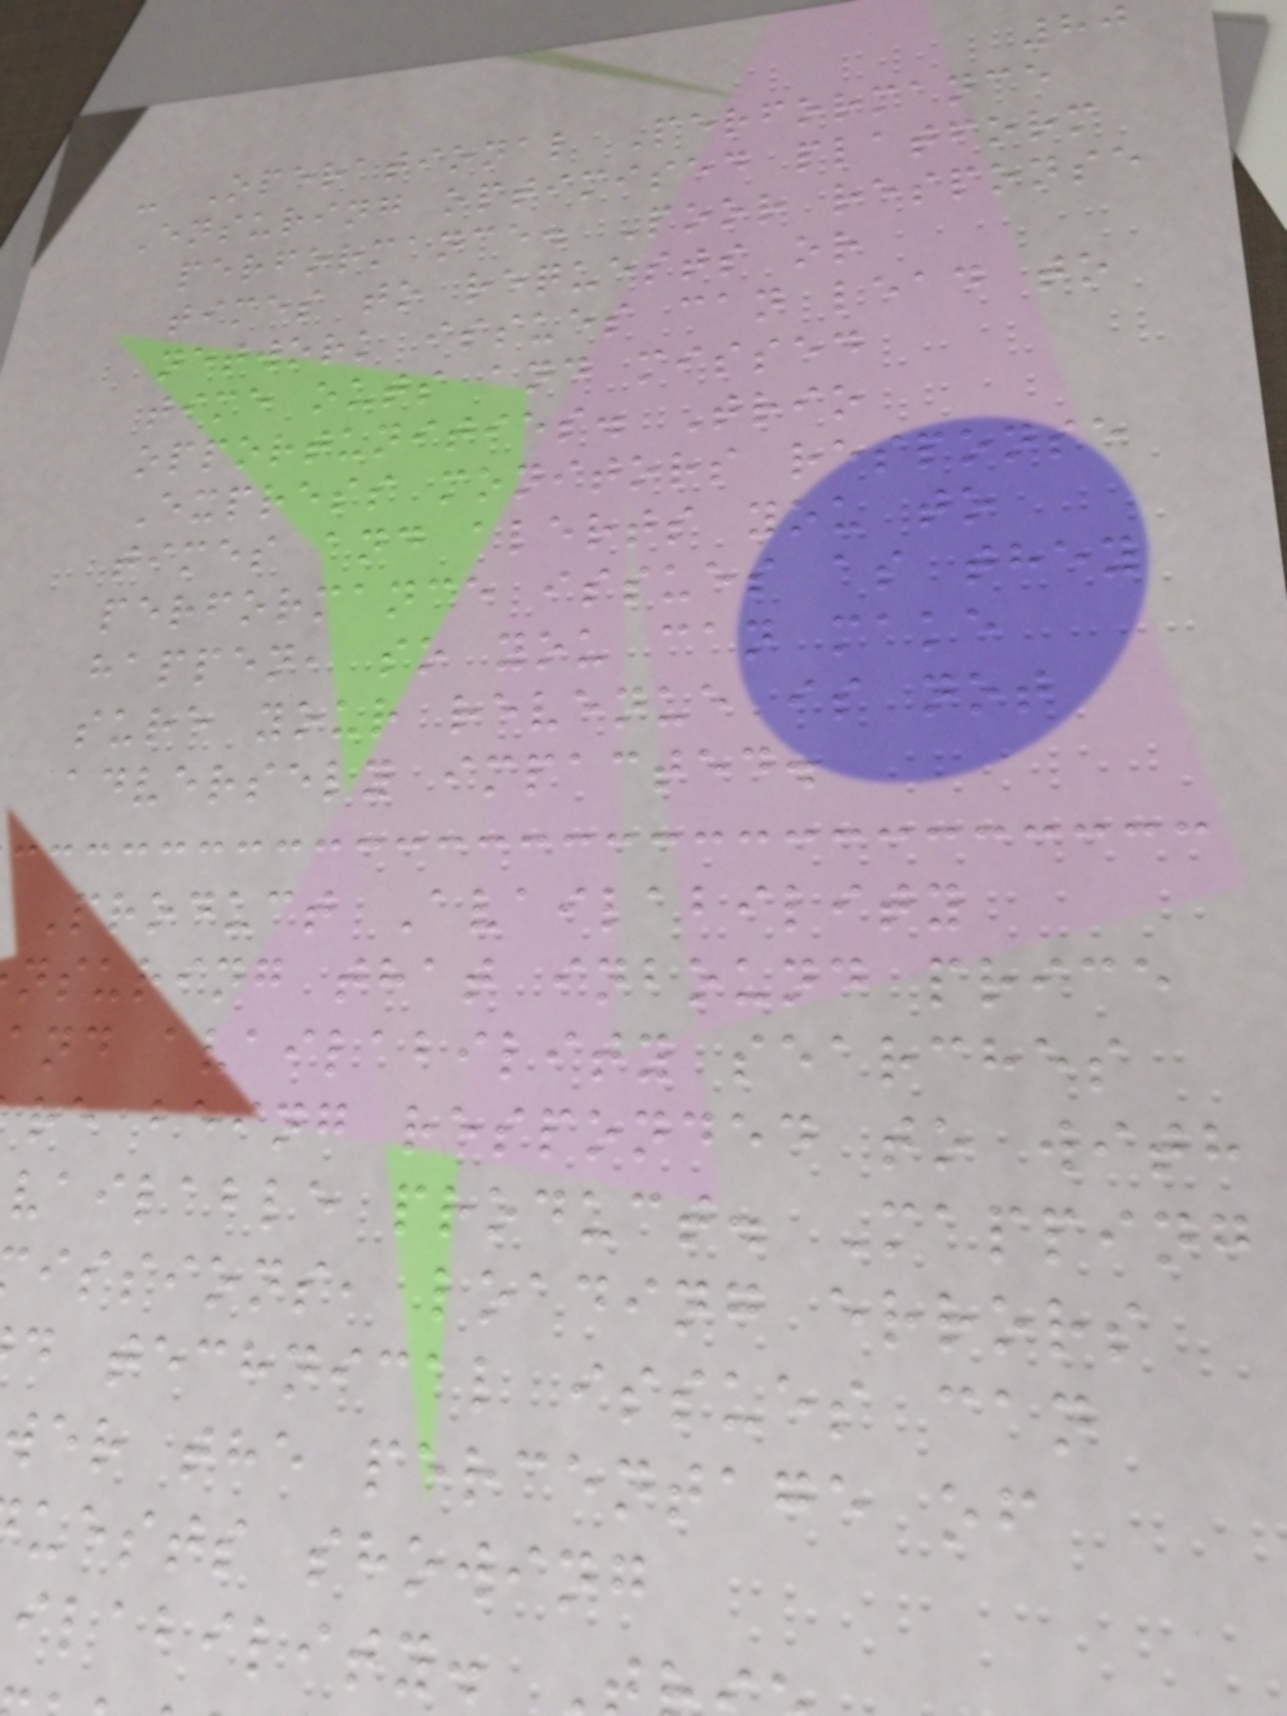80
- Operational Performance
Ensuring optimised platform
performance. Poor response
times to requests or
network issues can lead to
time outs and missed
opportunities. Trio
Express monitors response
times and alerts you to
performance issues as they
happen, so you can make
sure your revenue is not
adversely impacted.
Product Availability
nsuring that inbound price
and availability searches
re being responded to with
vailable product. Mapping
issions, loading errors
d technical issues can
wer the percentage of
uests showing
ilability.
